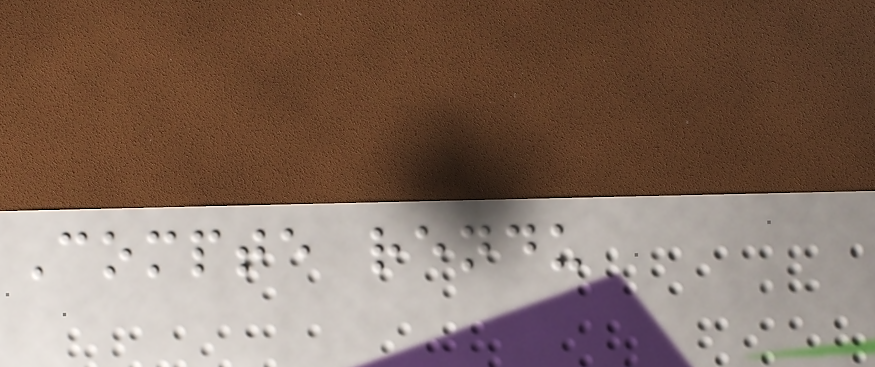Compte rendu
